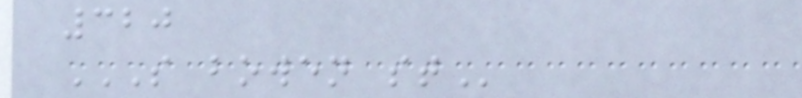320
S BOWEN ST
